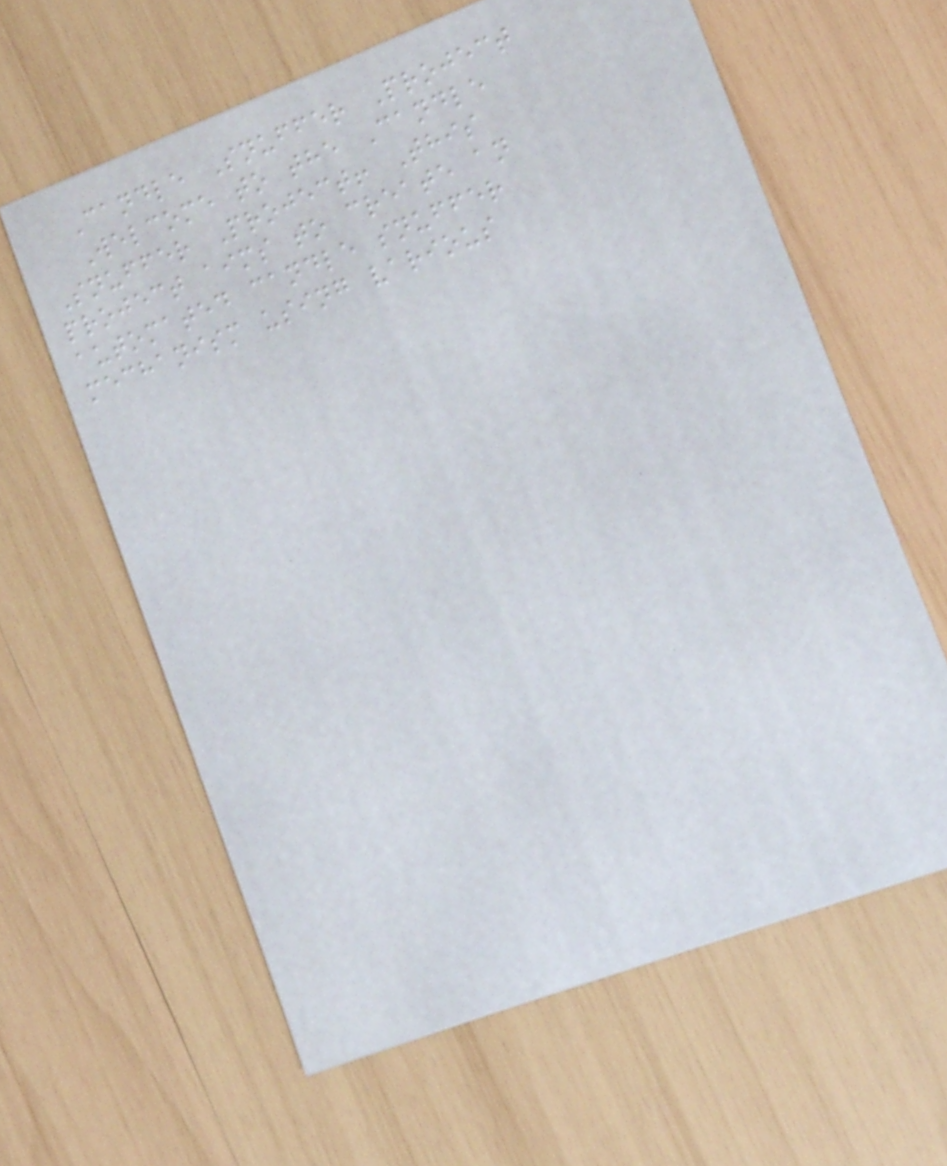Candle Snuffer Project
Welcome to the Candle
Snuffer Project! This
project aims to create an
automated candle snuffer
mechanism using various
